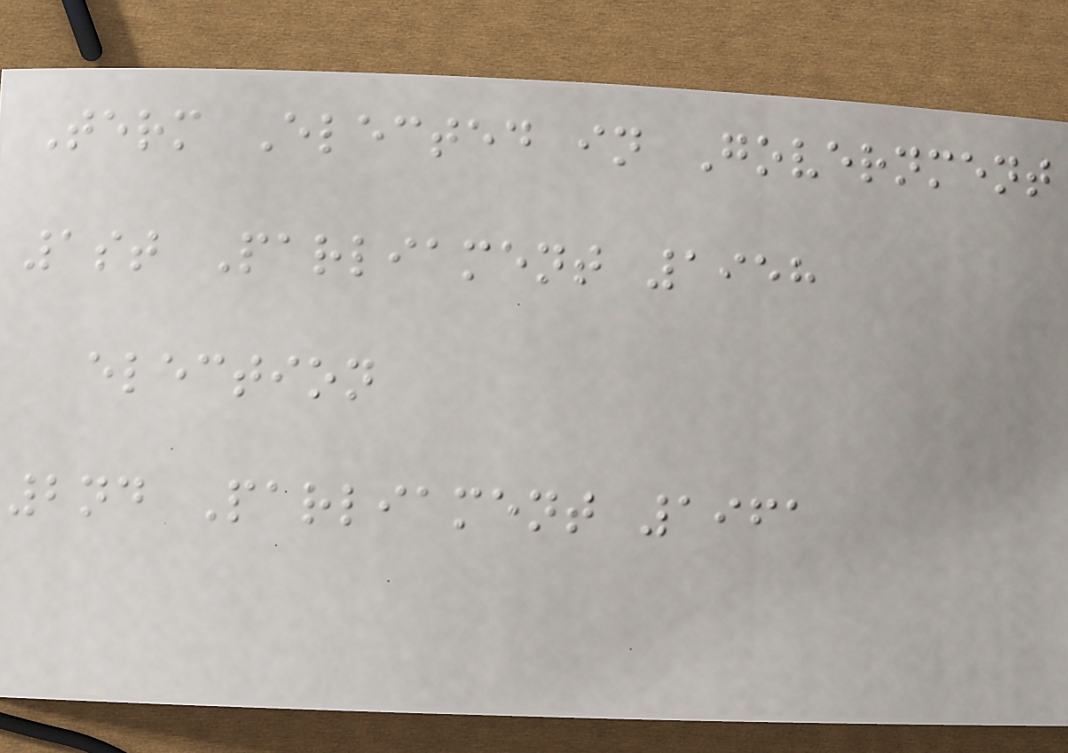Term Elected in Government
1st Parliament 1958
election
2nd Parliament 1961
